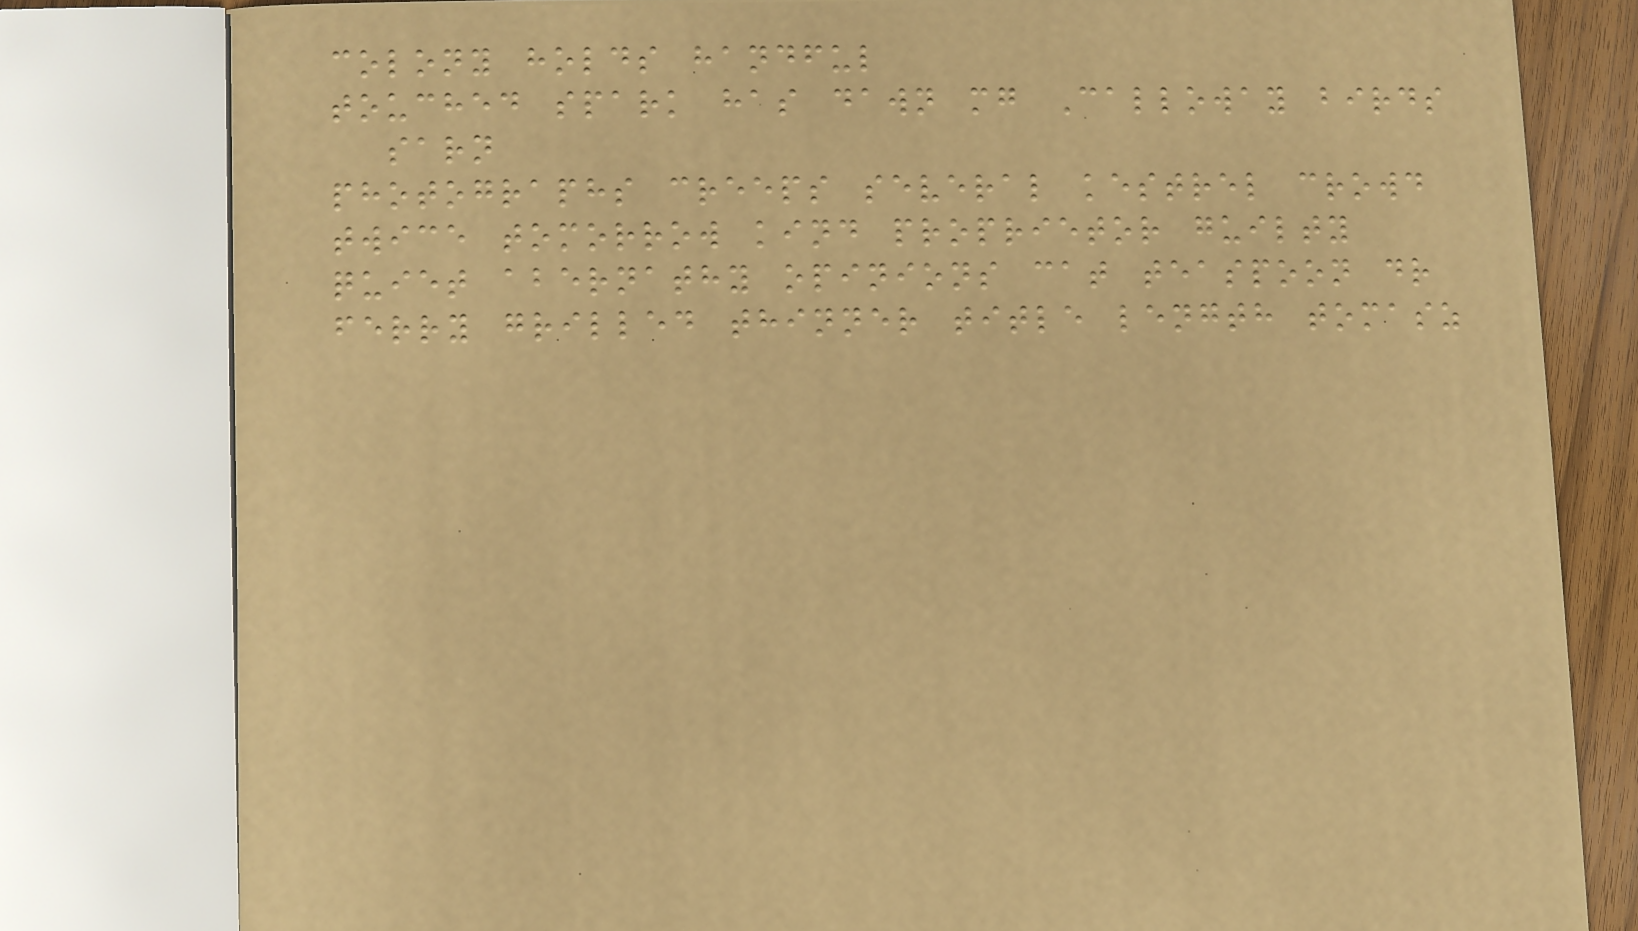colony holds handful
touched spark has dawn mg Calloway birds
sarn
photographs creeps several kestrel crowd
twice tomorrow kind proprietor guilty
quiet abernathy opinions cat teaspoon dr
ferry grilled thinner title length tomasz
